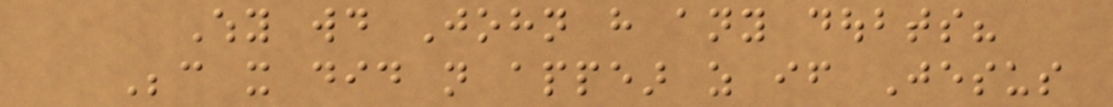Why would John have any doubts?
Because it did not appear as if Jesus
